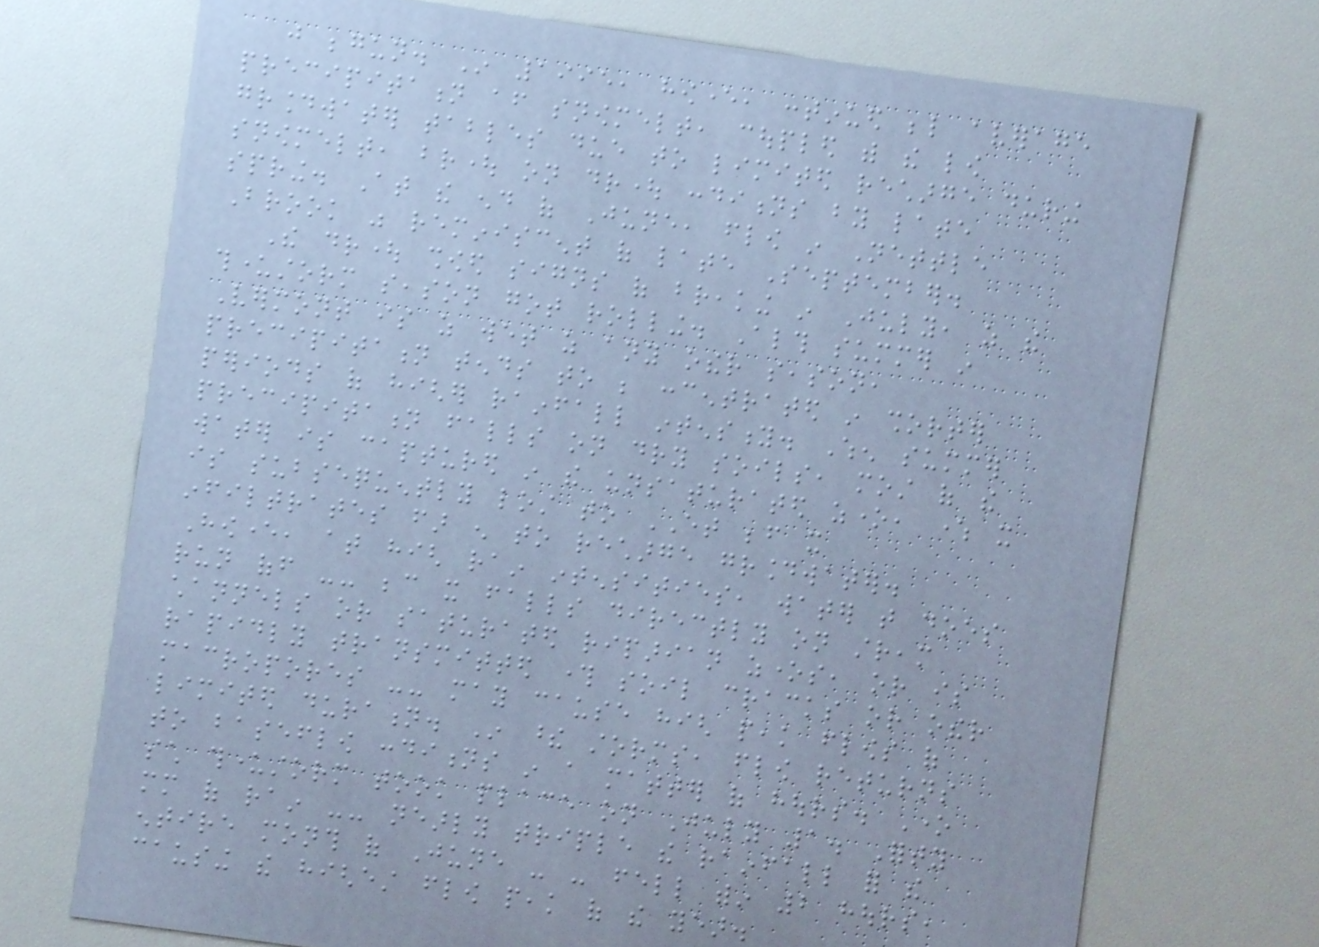just begun. In 1995, however, continued below average
precipitation after snowmelt, coupled with the low
groundwater tables due to limited recharge during
snowmelt, brought on drought conditions by late
spring. At the end of June, flow in Nettle
Brook was reminiscent of late September.
The drought showed signs of breaking in July, as the
thunderstorm season got rolling. Although summer in
Vermont is as wet as any other season,
precipitation tends to be concentrated in shorter
periods of higher rainfall intensity. When summer
precipitation falls on dry soils, most of the
water is captured in the unsaturated zone, where it
is subsequently lost to ET before it
infiltrates far enough to recharge groundwater.
However, at high rain intensities, water that does
run off -- because it falls directly on stream
channels or saturated riparian zones, or is
rapidly transmitted through soil cracks or other
macropores -- may cause high peak flows of
limited duration. In these storms, flow returns
to baseflow conditions in a matter of hours. One
such thunderstorm took place on July 1. Forty
mm of rain -- nearly triple the rainfall for the
entire month of June - - fell within 2 hours,
causing the highest flow peak of the year.
